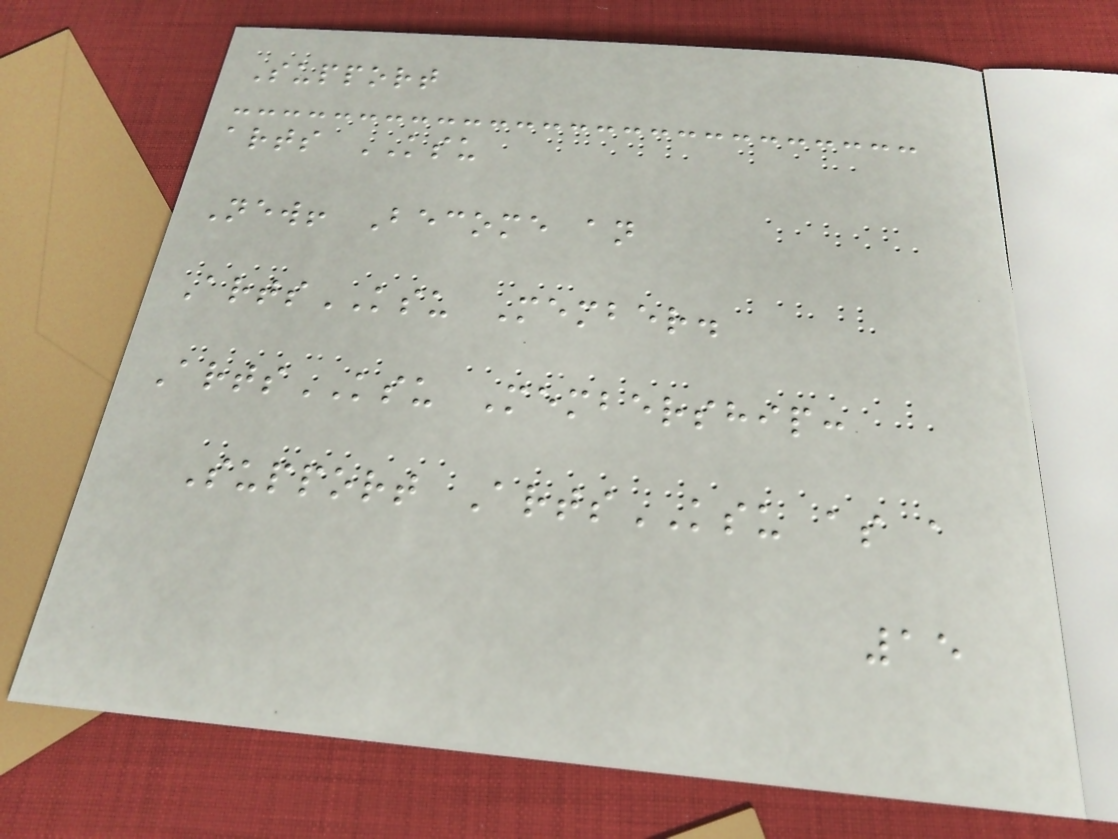Support
arts KSU
New! Become an
ArtsKSU Member.
ArtsKSU Membership:
Support ArtsKSU as a
15
